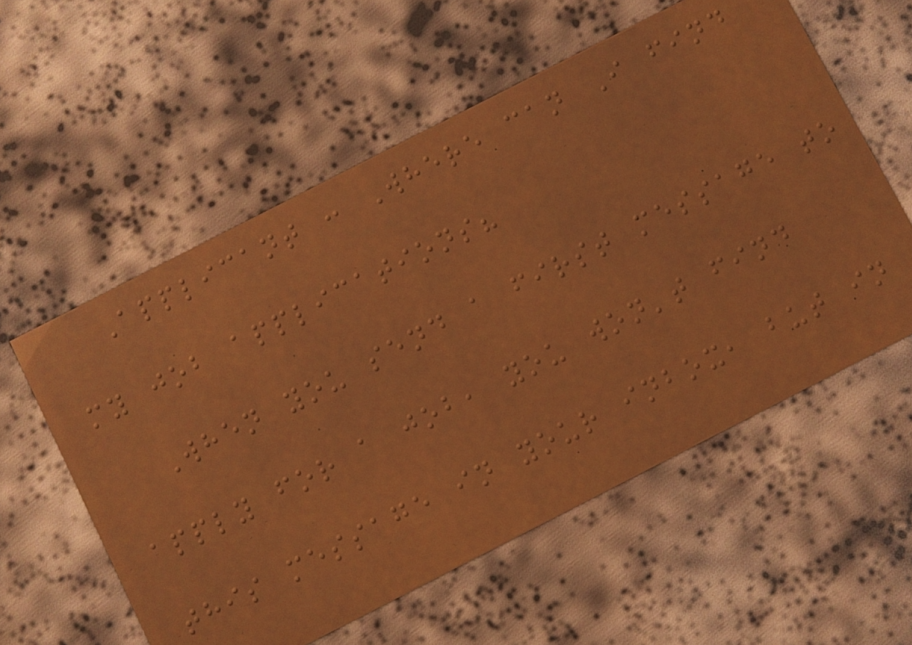Applicant : Where can I find
my job applications?
When you send a first message to
apply for a job, you won't find
this message in your inbox, but in
